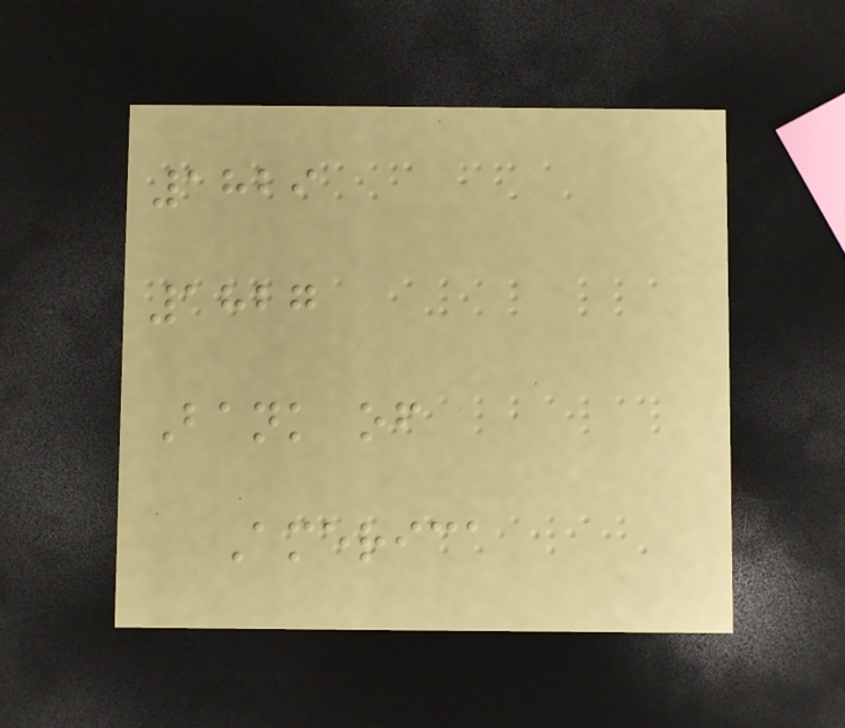1829
1827
Bank of
America
